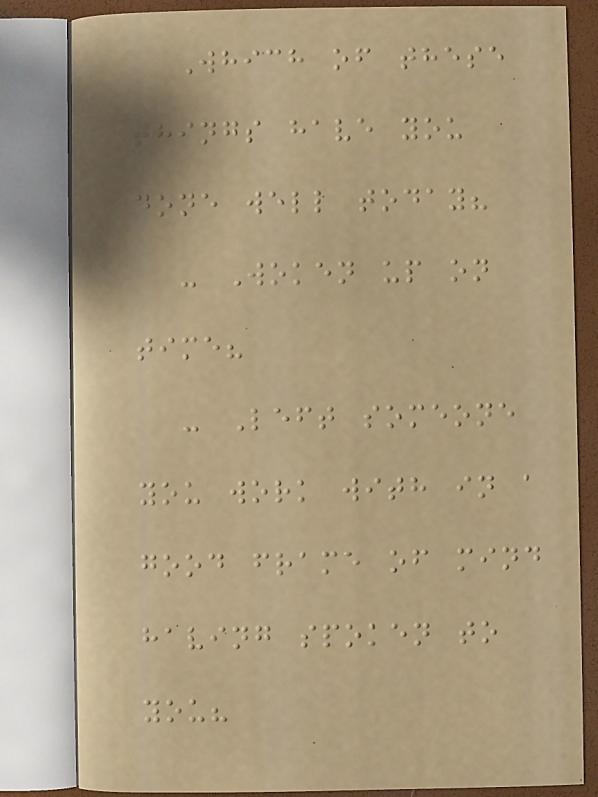Which of these
things have you
done well today?
- Woken up on
time?
- Left someone
you work with in a
good frame of mind
having spoken to
you?
